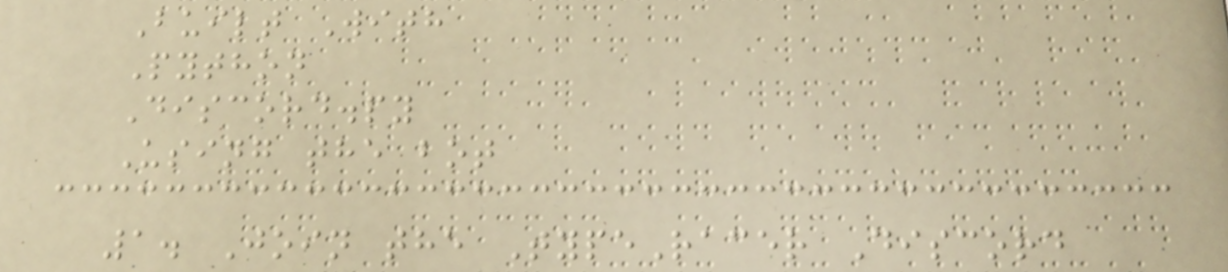Built With
Python
Discord.py
Using the bot
1. Join the TypeRacer Discord
